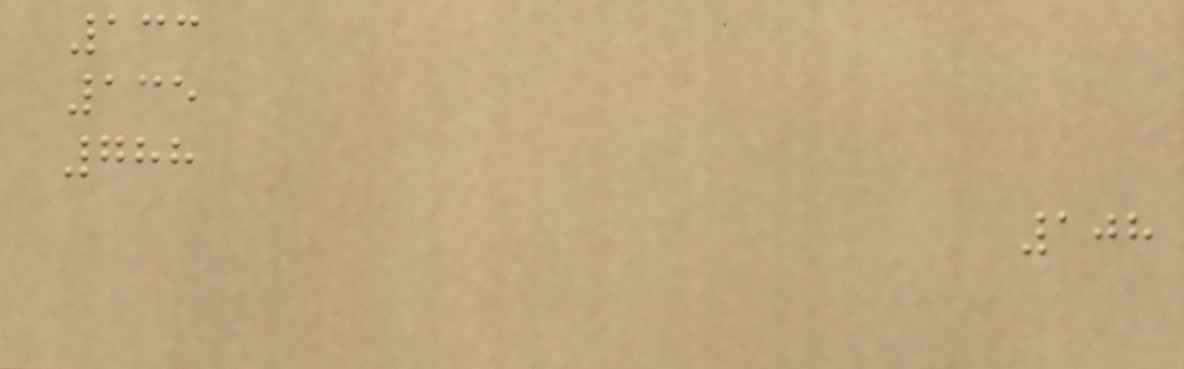133
135
788
108
